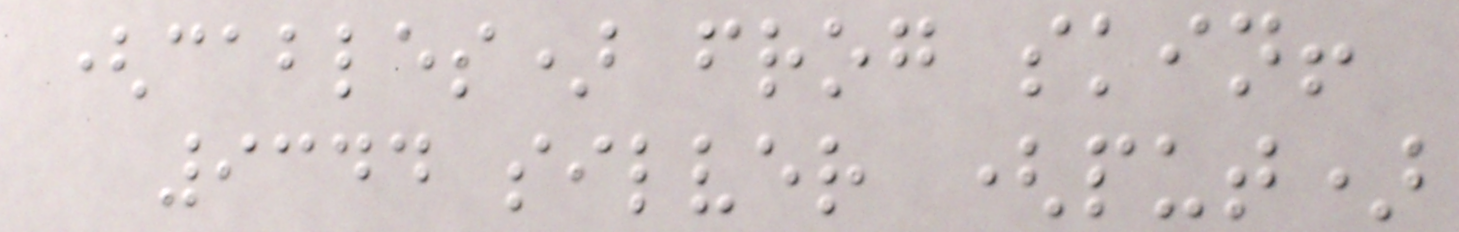(cables) frog skin!
9344 silver (put)
